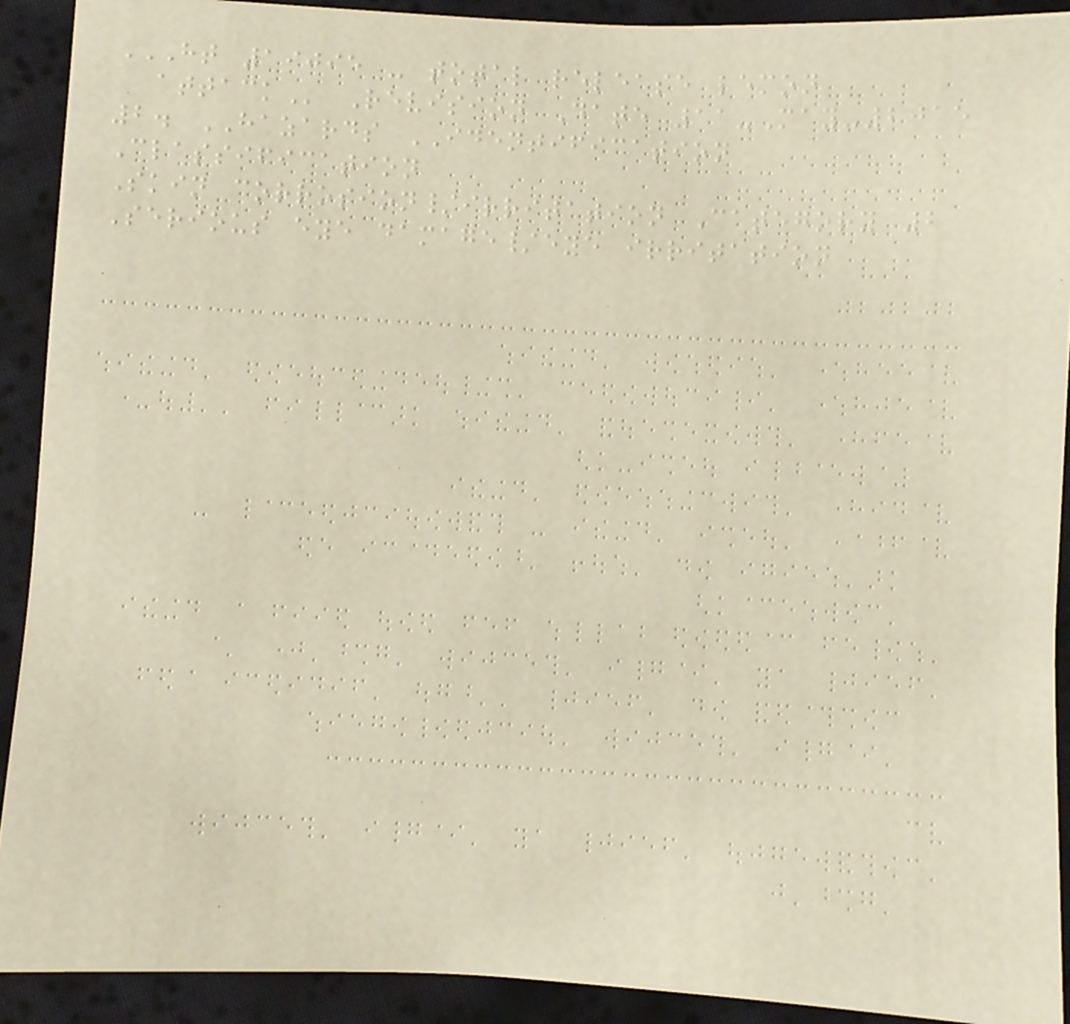HT 19095 - TOTAL RELEASE LEMON
ATTACK Revision Date 11-May-2015
2. HAZARDS IDENTIFICATION
Classification
Skin corrosion/irritation Category 2
Serious eye damage/eye irritation
